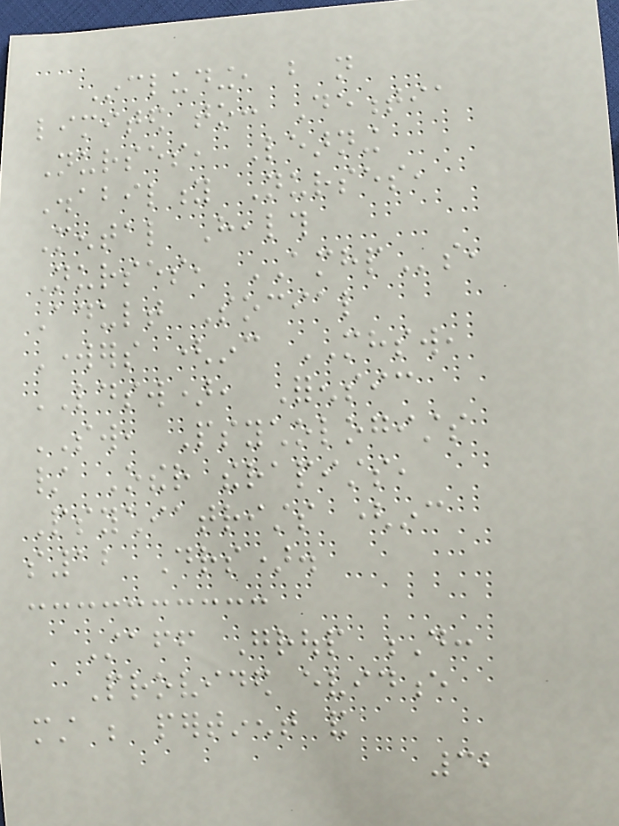Including, but not
limited to: Dementia
Nurses, Learning
Disability Nurses,
Mental Health
Nurses, AMHPs,
Adult Social
Workers (inc MHSW,
LDSW), Forensic
SW, Psychologists
/ Other therapists,
Psychiatrists (inc
s12 Drs).
Staff Group D:
Provided evidence
must be pertinent and
32
